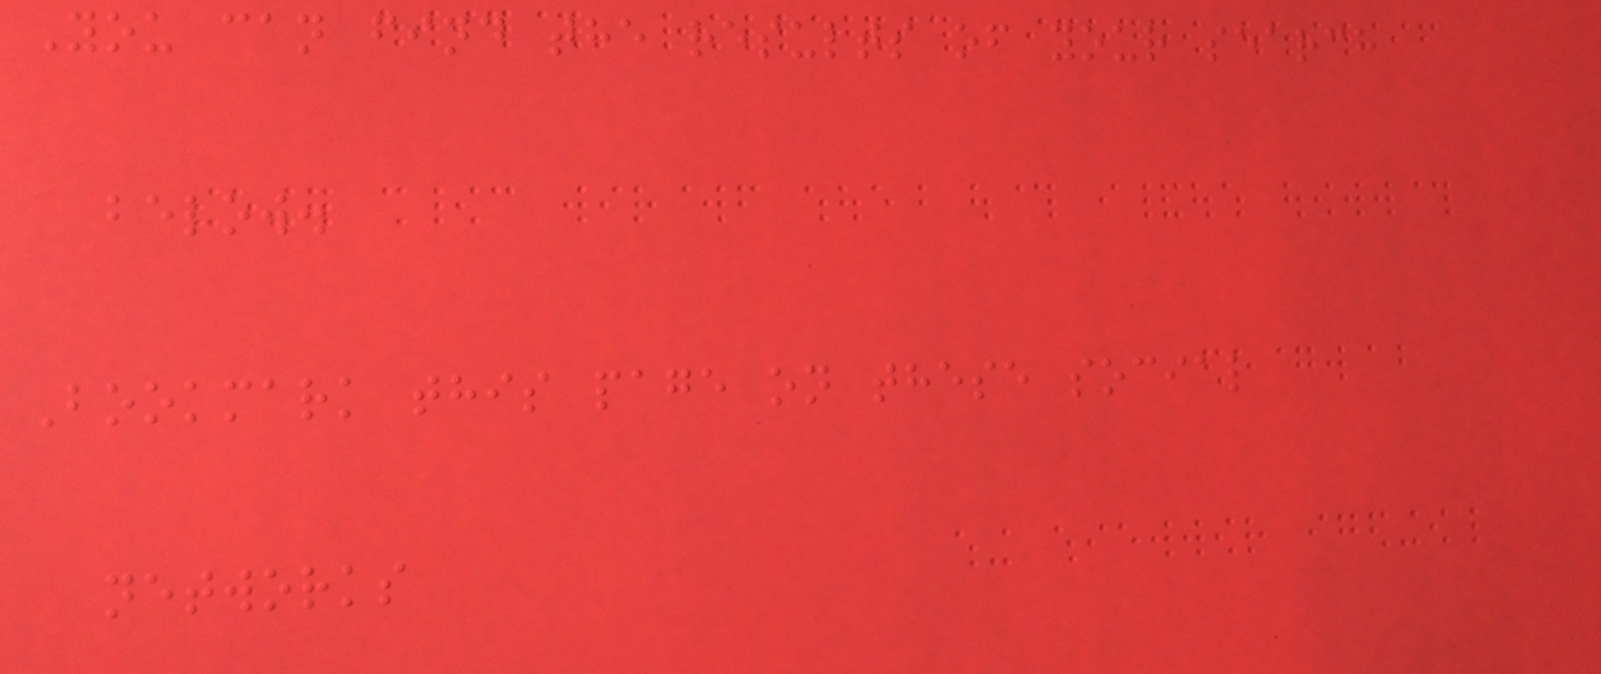You can find the results of your search
below.
Bookmark this page on these social
networks
